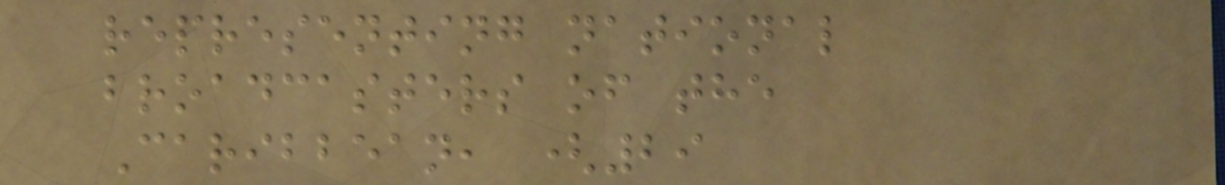representing national
broadcasters of the
Caribbean, (29
